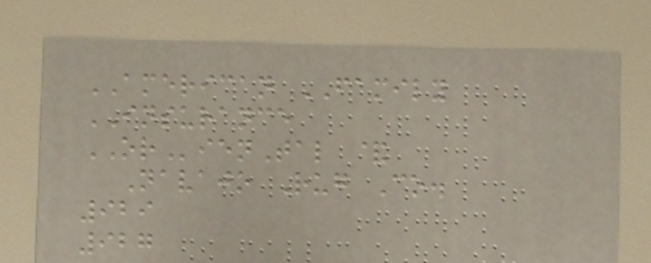AMERICAN FAMILY
INSURANCE
ORienTal &
Navajo Rug Co.
929
927
